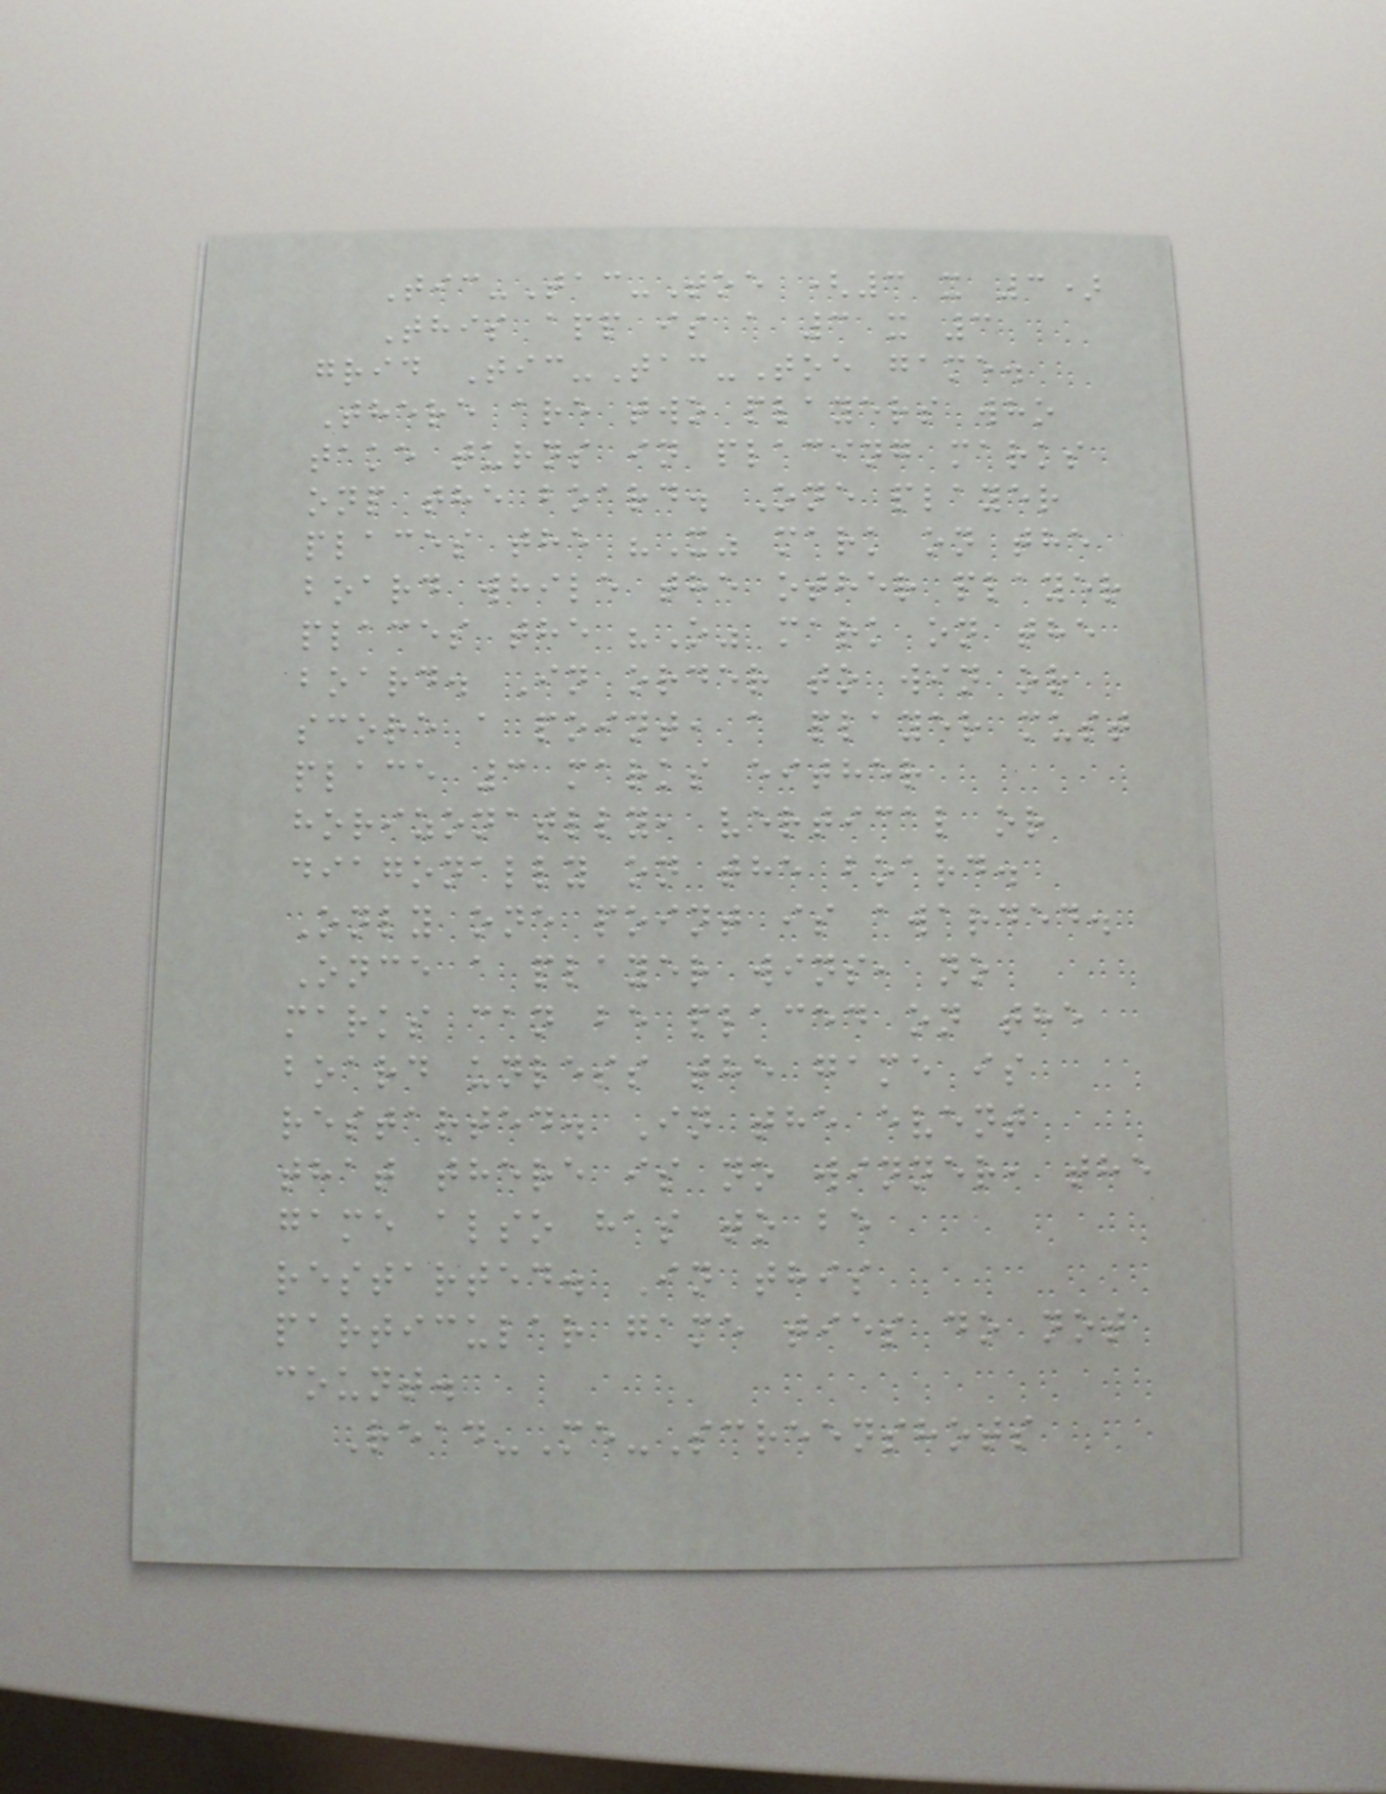Tic-Tac-Toe (3 x 3)
This app is a 3 x 3
grid Tic-Tac-Toe game.
There are two players who
take turns in placing marks
onp the board. One player
places the "X" mark on the
board while the other player
places the "O" mark on the
board. In order to win or
score a point, a player must
place 3 marks either
horizonatlly, vertical or
diagonally on the board.
Only one point is awarded.
Once a player wins, no
marks can be placed on the
board unless the game is
restarted. In the event
that there is no winner, the
game also has to be
restarted. In this
particular game ties do not
count.
Read-Me-Screenshots
